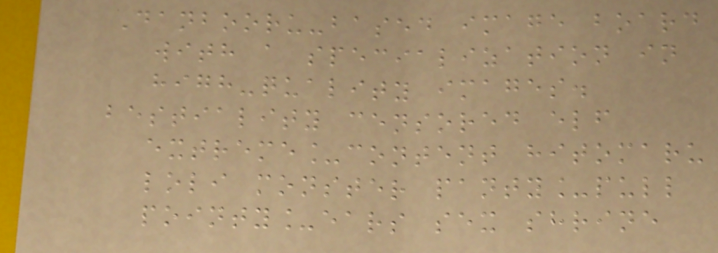Danbooru-based image board
with a specialization in
high-quality images.
bestiality censored elf
extreme_content hitomaru
loli monster panty_pull
pointy_ears sex shrine
